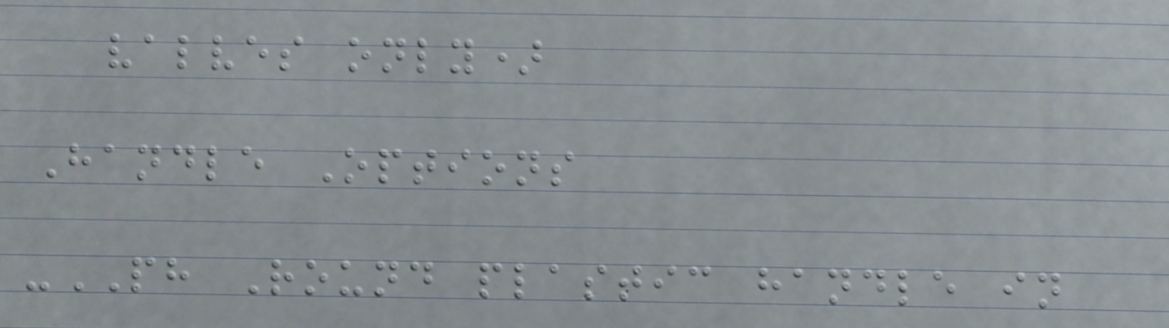valves only)
Handle Options
-PH Round plastic handle in
